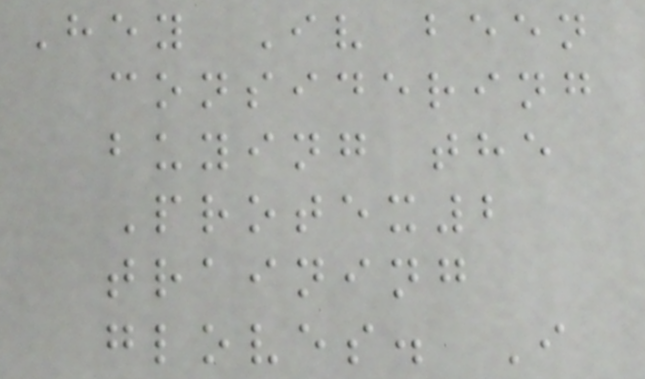Hey Iv been
considering
buying the
Protex2
training
gloves. I
